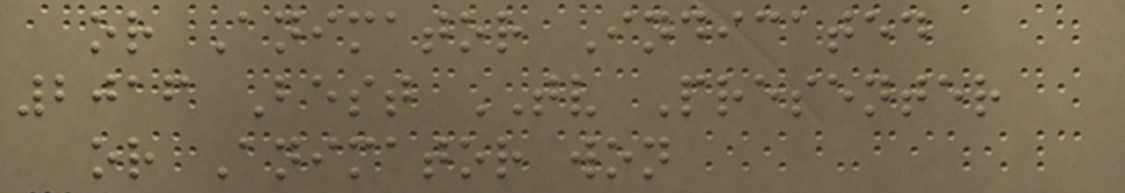or Animator Indicated
2016 Best TV Presenter
or Animator won
